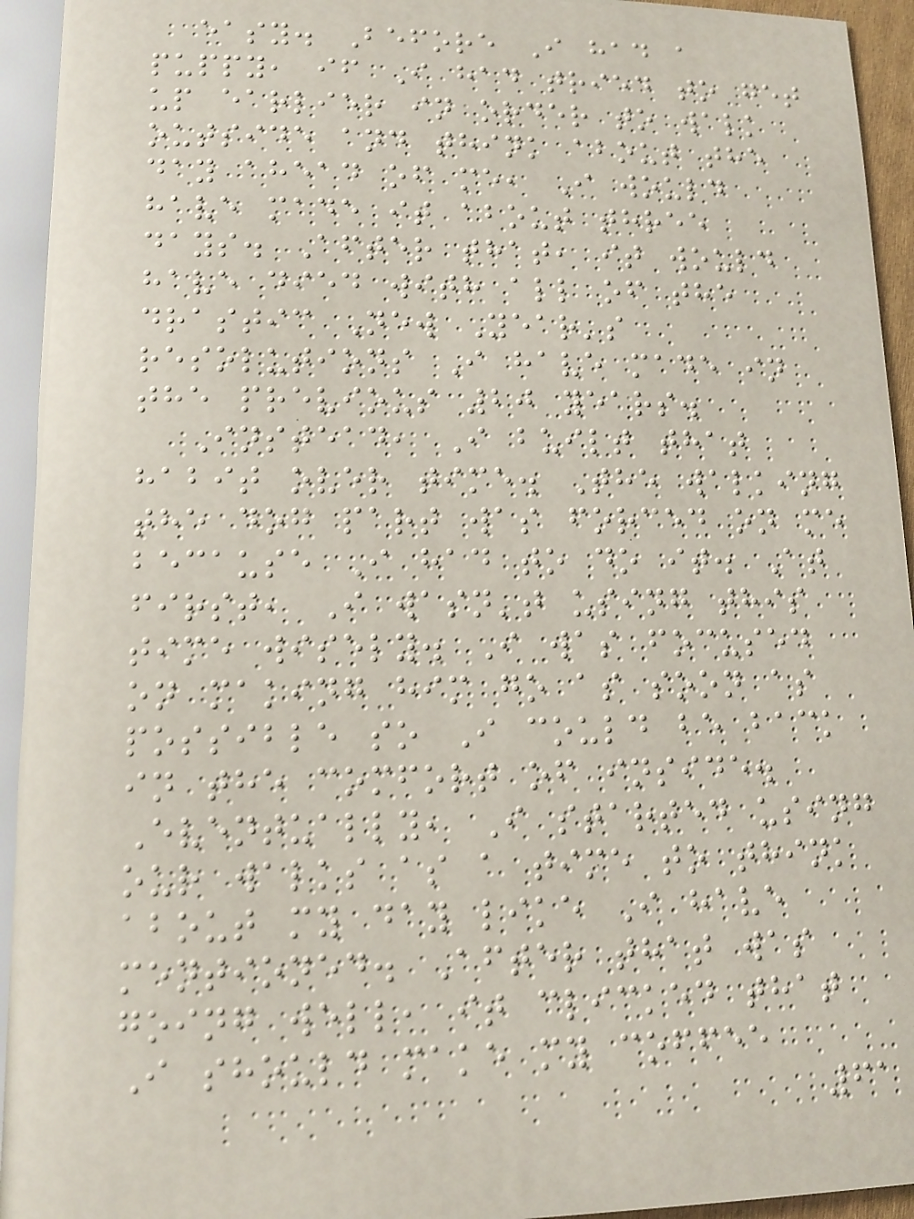easy. Before I had a
puppy, if I had tried to get
up earlier in order to walk
outside and think about the
day ahead of me, I would
have made it about three
days. After that, it would
have died with all of the
drastic New Year's
resolutions I have made in
the previous 20 years.
Instead, I built that
habit over time. The walking
the dog part was forced on me
because I had to do it. At
first, I wasn't using this
time wisely. I was focused
on making him go as soon as
possible so I could be back
in the comfort of inside.
Eventually, I started using
our walks as a time to think
about my day like I have
mentioned. After that was
going well, it clicked that
I should make my coffee
61
